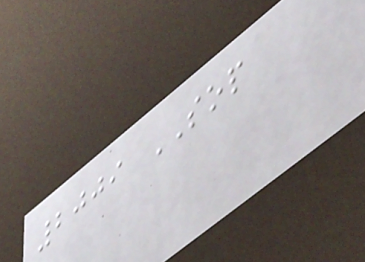2009 SOP
